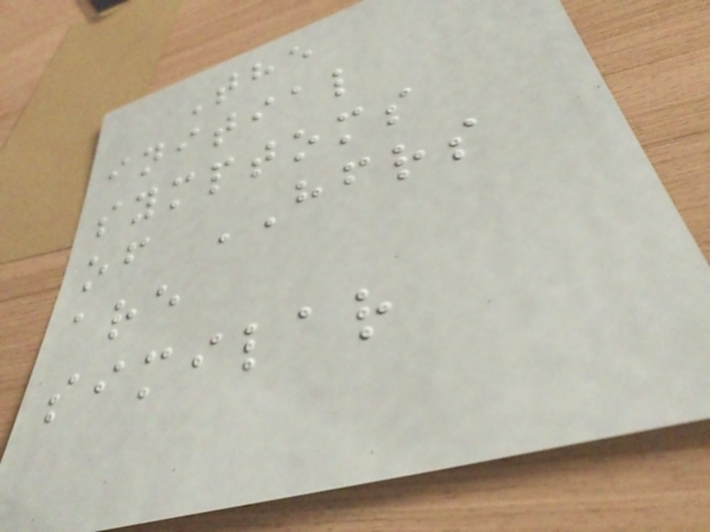The
initial
symptoms
of HFRS
are
similar
